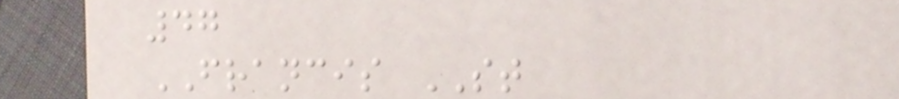47
FRANCIS ST
